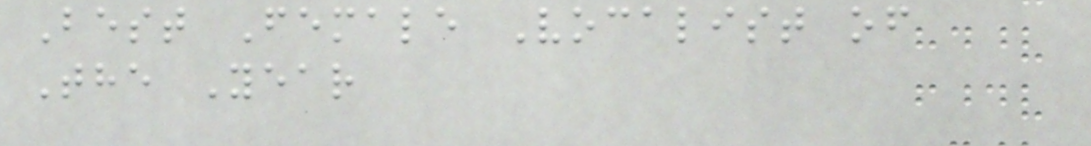Best Female Vocalist of
The Year
